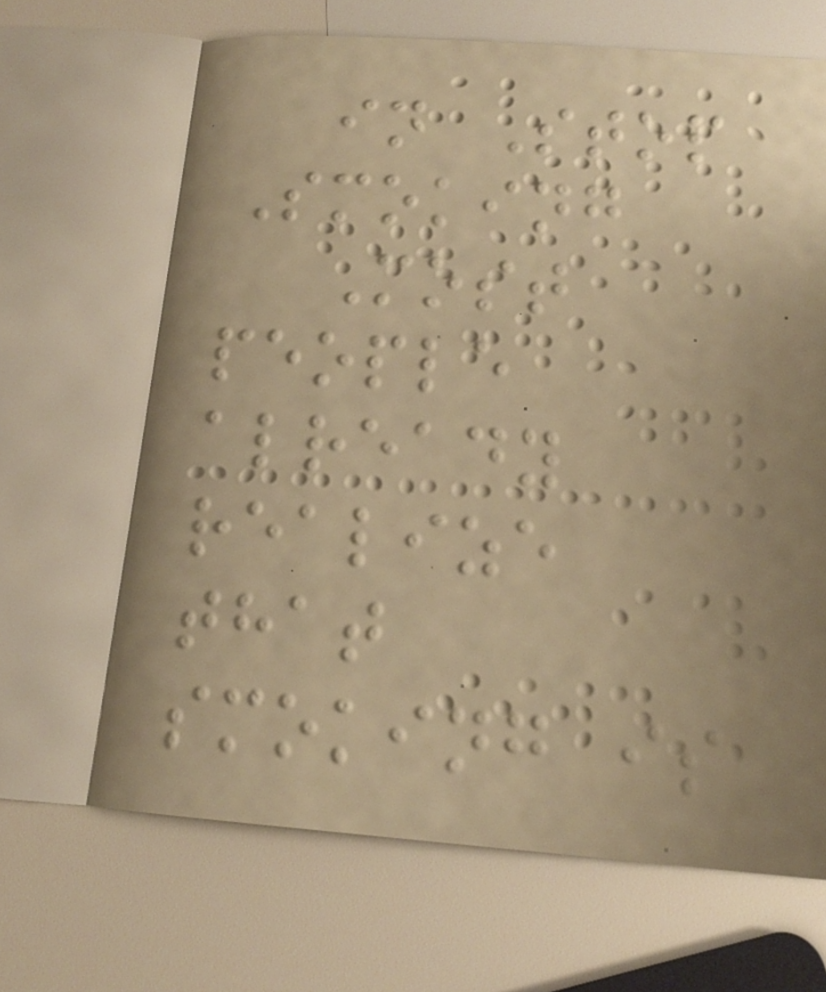in Stop
Smoking
Most
people
already
realize
that
smoking is
